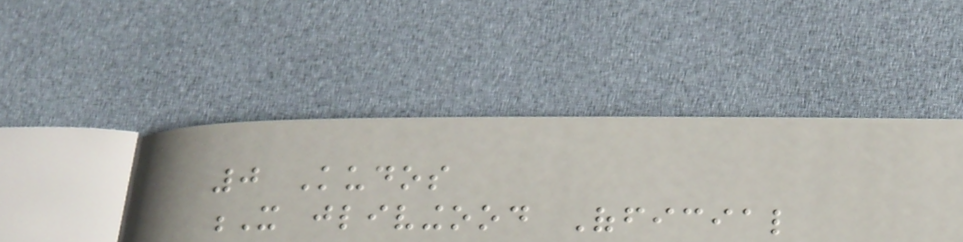0 Kudos
X jlivingood Official
